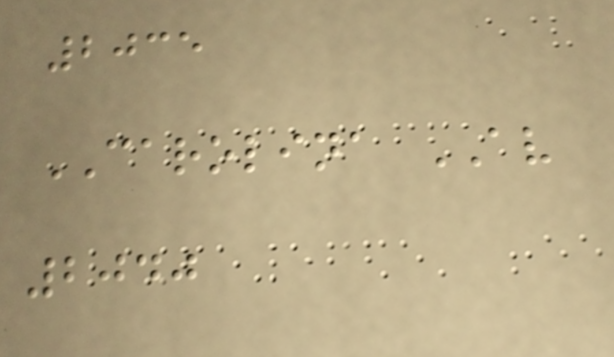2035
CAROLINA AV
2040
